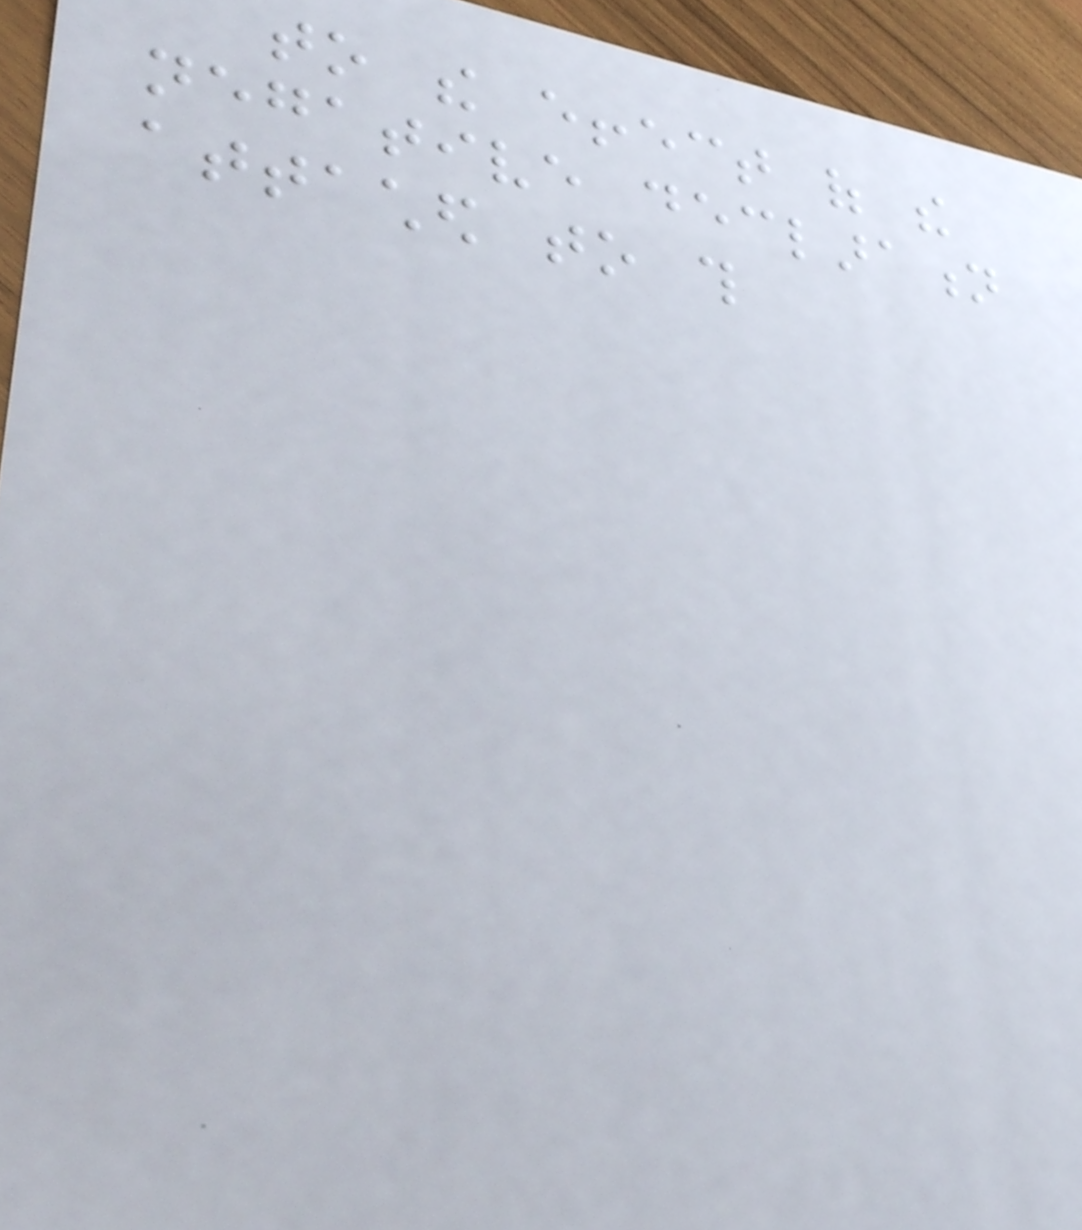to the effect of the
negative declaration
attached to this
